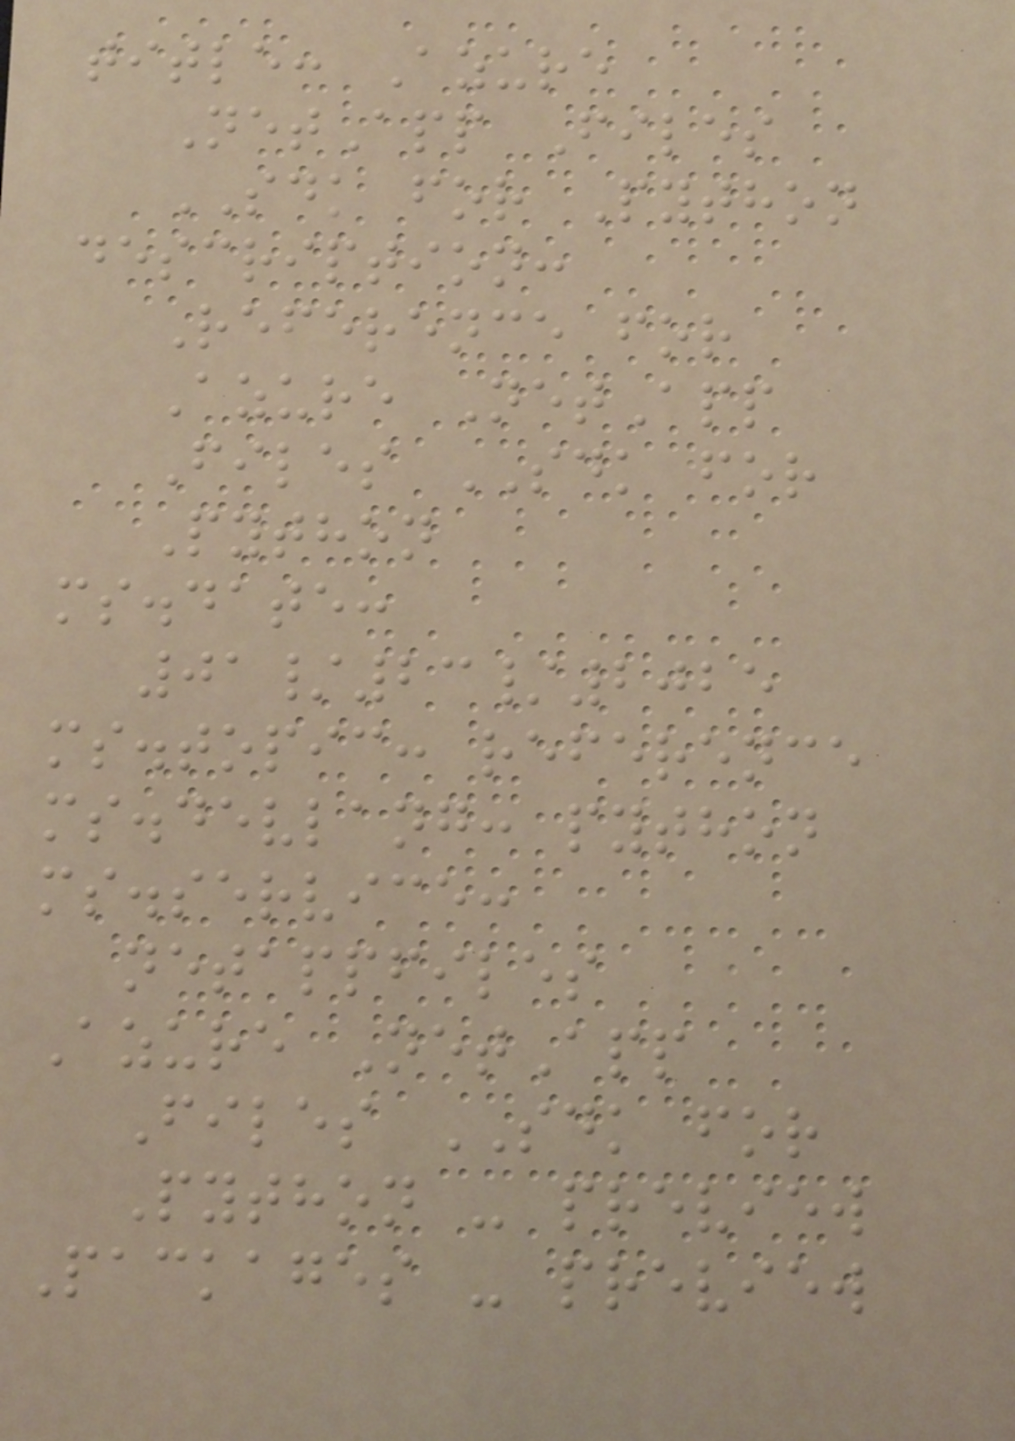title: Azure
NetApp Files
SDK for Python
description:
Reference for
Azure NetApp
Files SDK for
Python
ms.date:
01/23/2025
ms.topic: reference
ms.devlang: python
ms.service:
netappfiles
Azure NetApp
Files SDK for
Python - preview
Packages - preview
